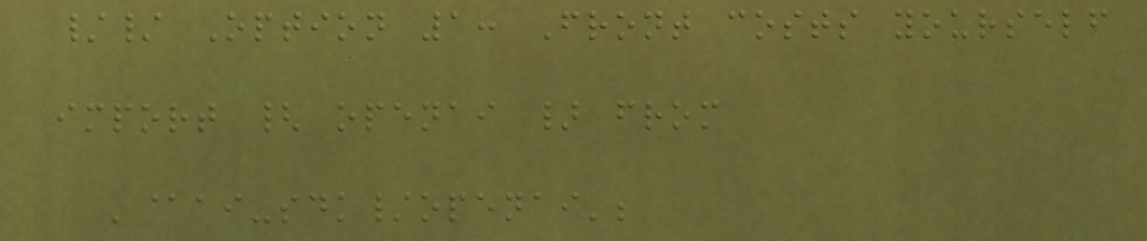// Option 1: Front costs yourself
import { openai } from
'@ai-sdk/openai';
